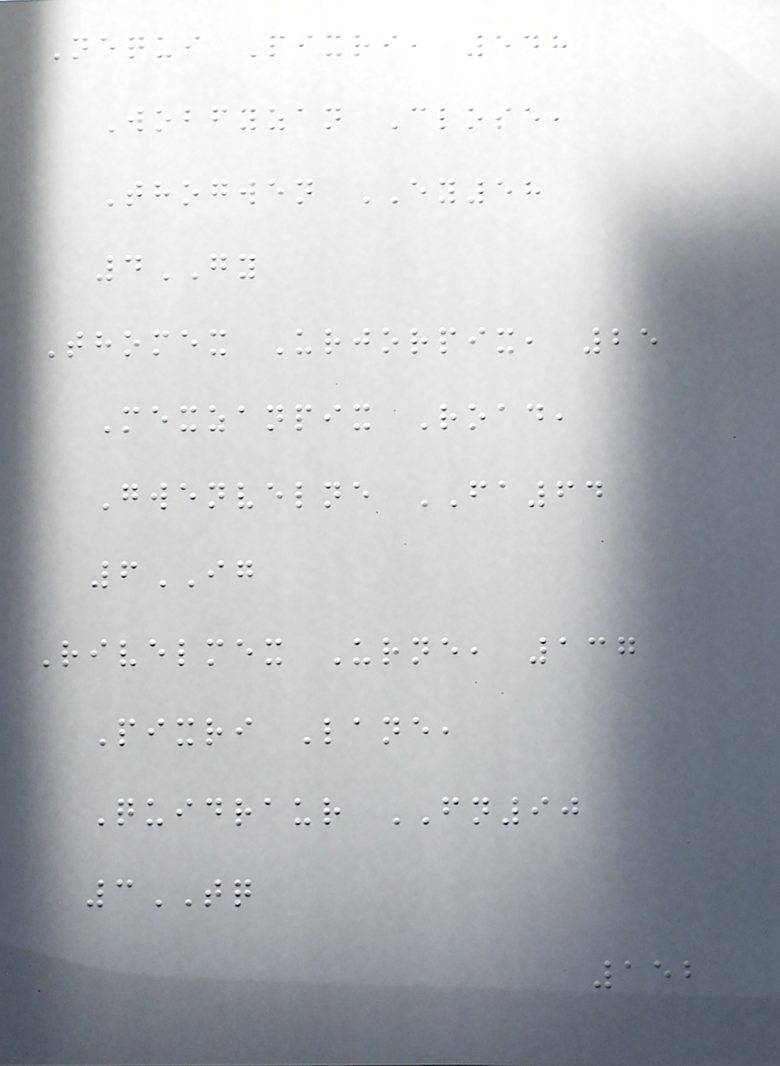Nequi Pixri, 548
Wobfyzan Close,
Thogwen EY58
4GY
Thomex Urjorpix, 25
Mexzanpix Road,
Gwenvelne FA64
6IG
Rivelmex Urne, 137
Pixri Lane,
Quidraur FN90
3TQ
152
